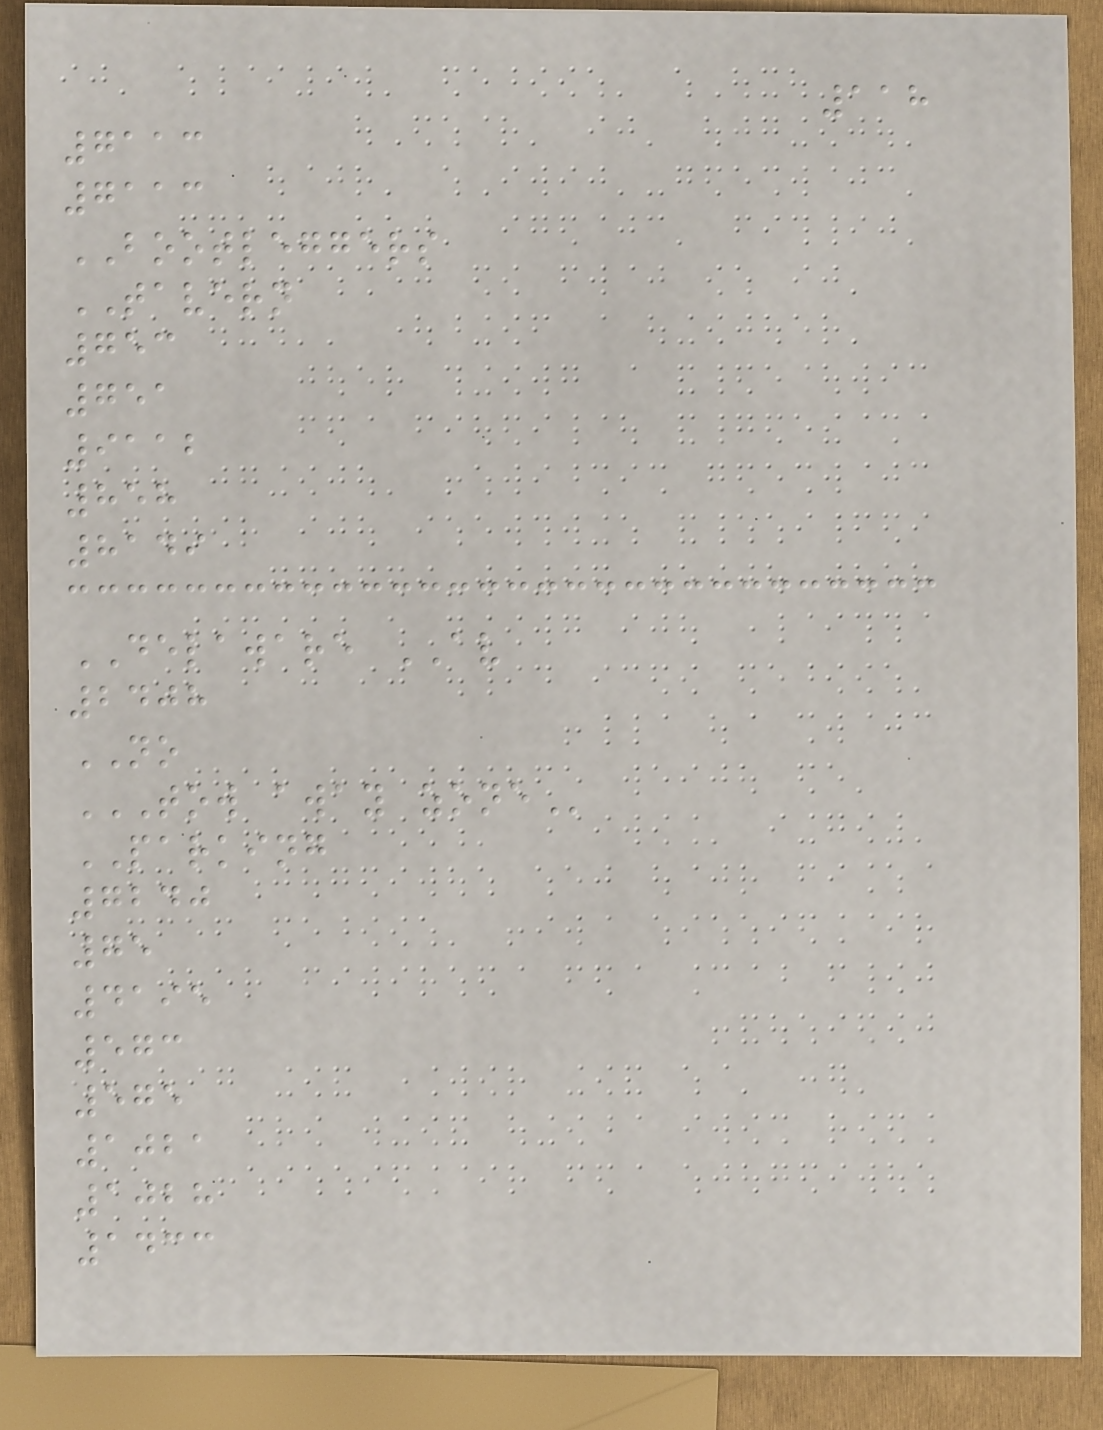118
7113
7113
BOOTLEGGERS
TAVERN
753
751
9112
858
8149
DELAWARE AV
2408
NO
TOW AWAY ZONE
PARKING
7240
75
4195
573
575
1021
1028
1433
